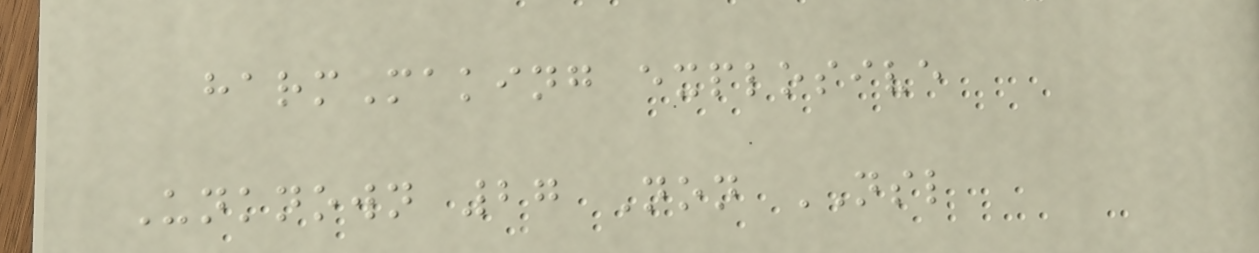harmMaking explosive
Unknown 27 Non NSL
